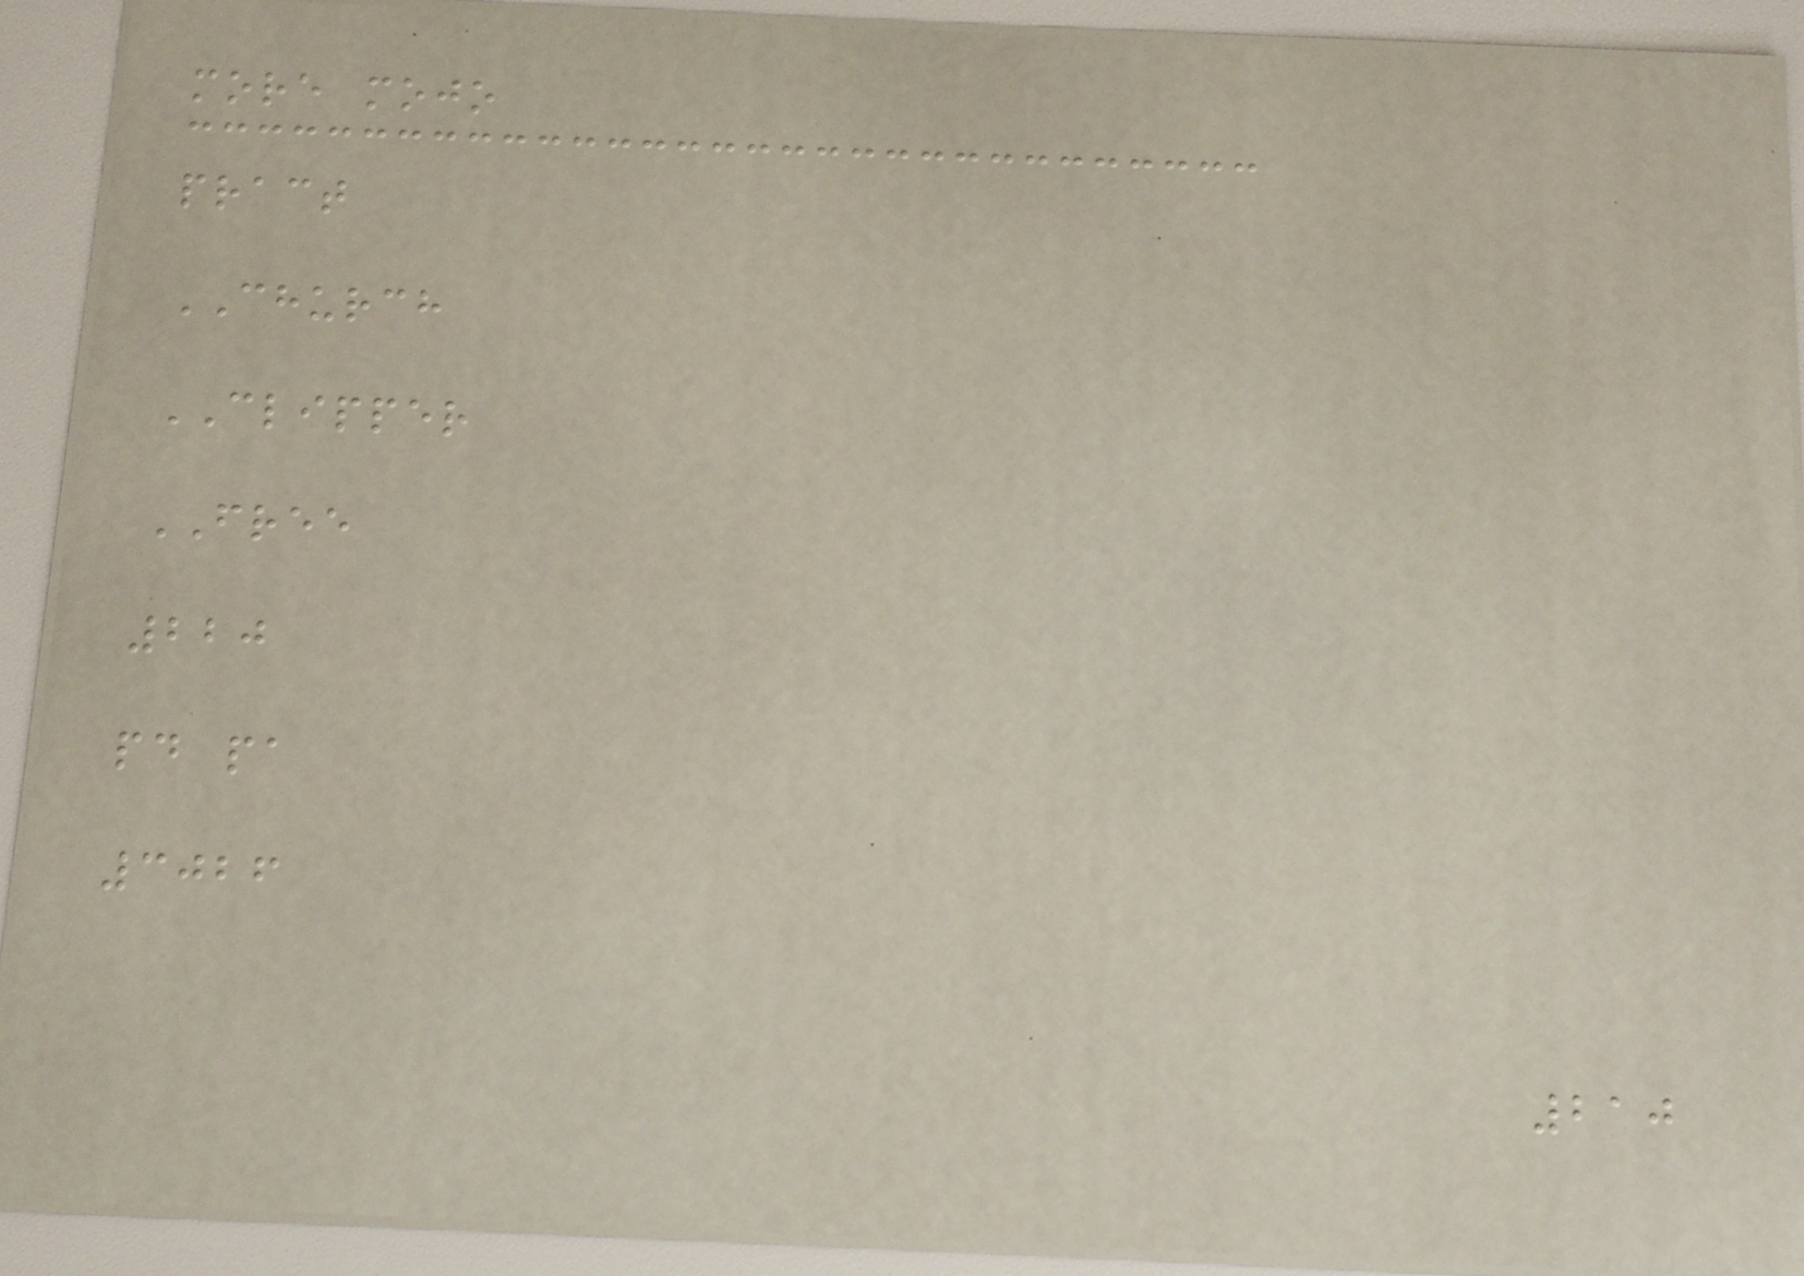more mojo
pract
CHURCH
CLIPPER
FREE
220
pd pa
3026
210
